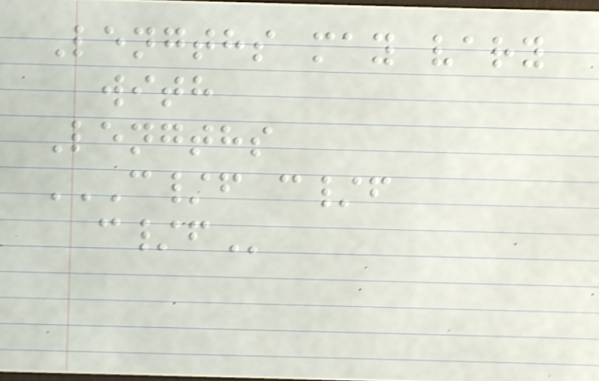Lengths may vary
with
Lengths
C/F C/F
C/F
